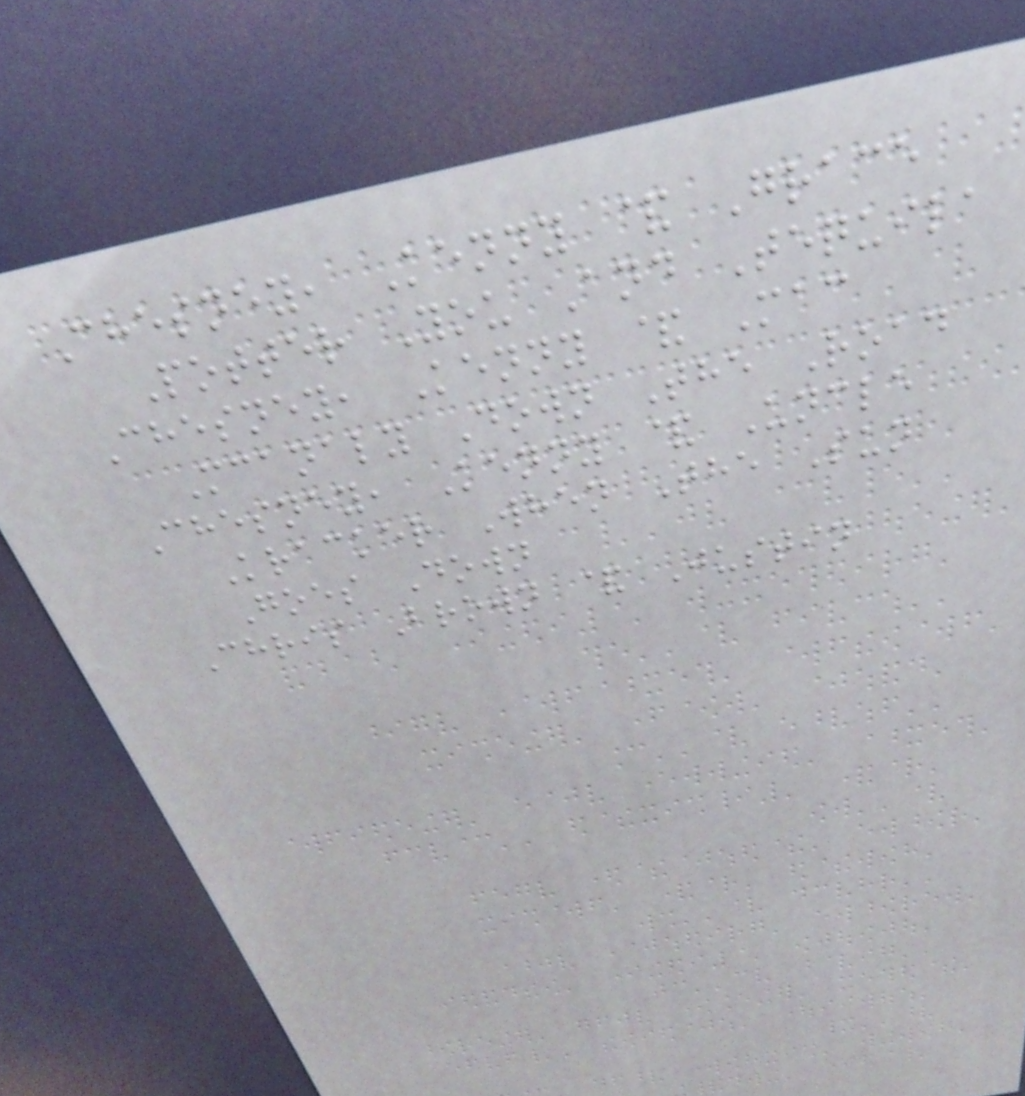Chesney, Kenny & Grace
Potter You And Tequila
Chesney, Kenny & Mac
Mcanaly Down The Road
Chesney, Kenny & Uncle
Kracker When The Sun
Goes Down
Chris Brown & Justin
